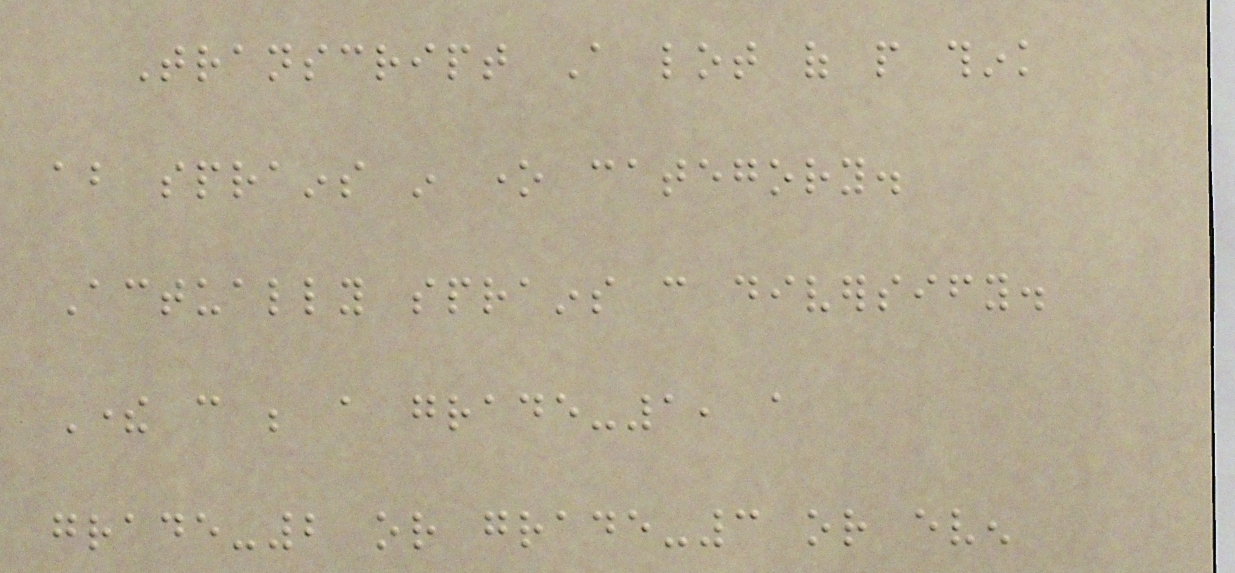Transcript A lot of people think
about sprains in one category.
Actually sprains can diversify.
There can be a grade-1, a
grade-2 or grade-3 or even
